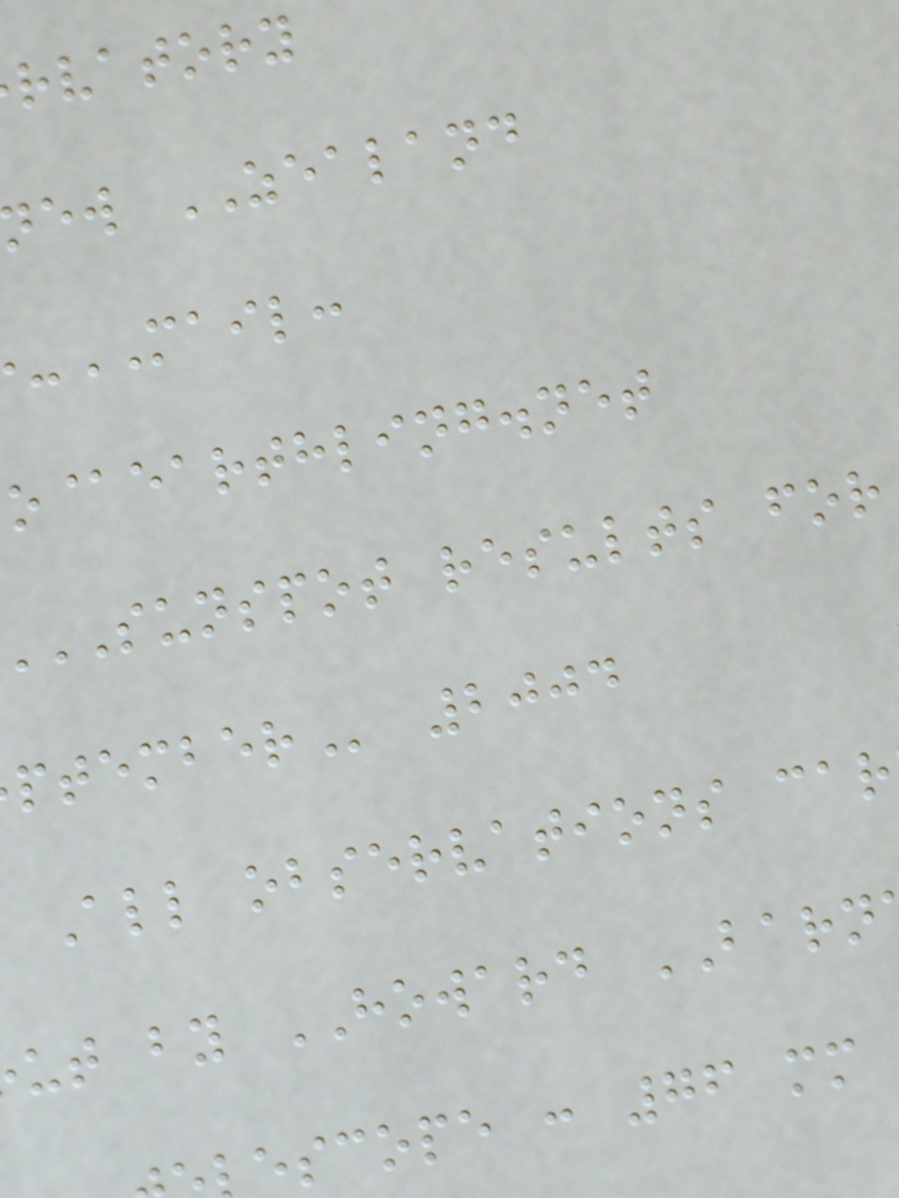rvatory
ew ZEALAND
-MAIL:
o@earthling.net
SUNSPOT results for
2004
All observations car
ut by HOWARD BARN
escope : 76 mm
